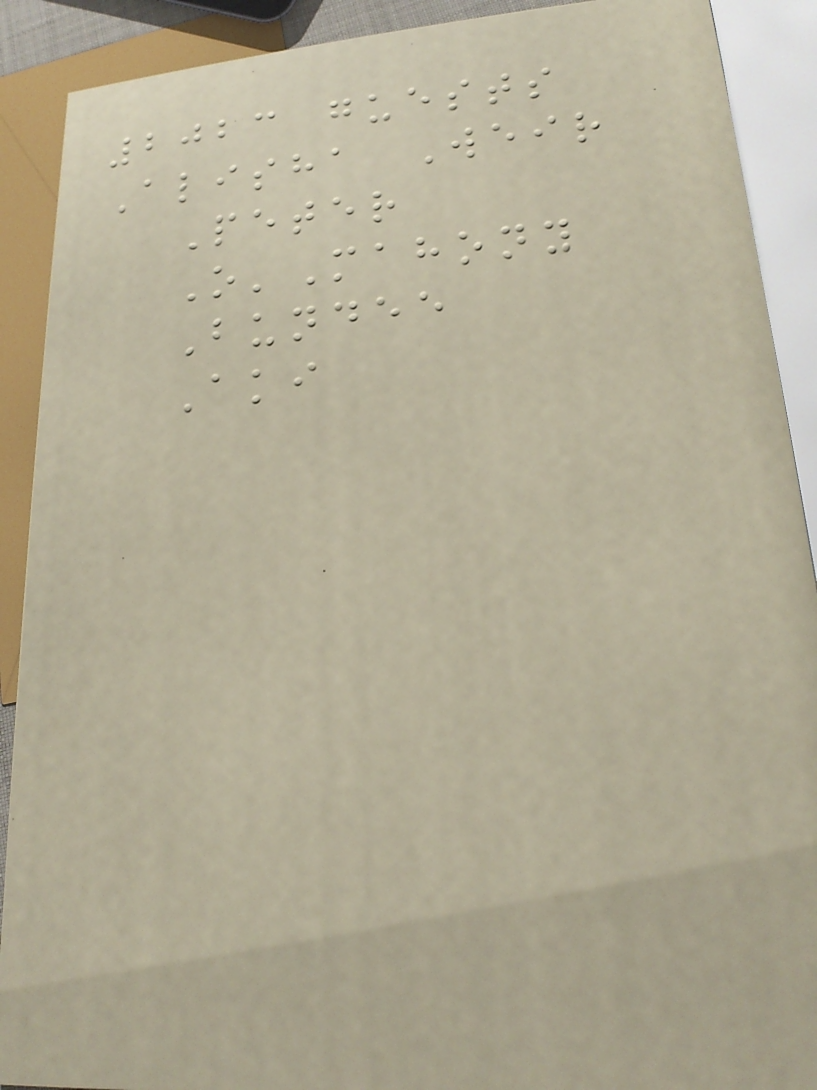2023 guests
Alisha Weir
Peter
O'Mahony
Bundee
Aki
